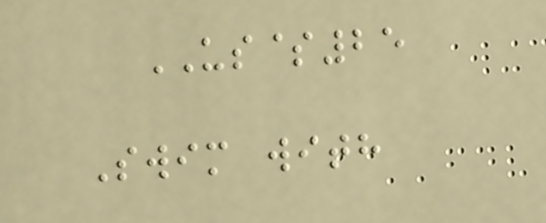US$25
Swim with
